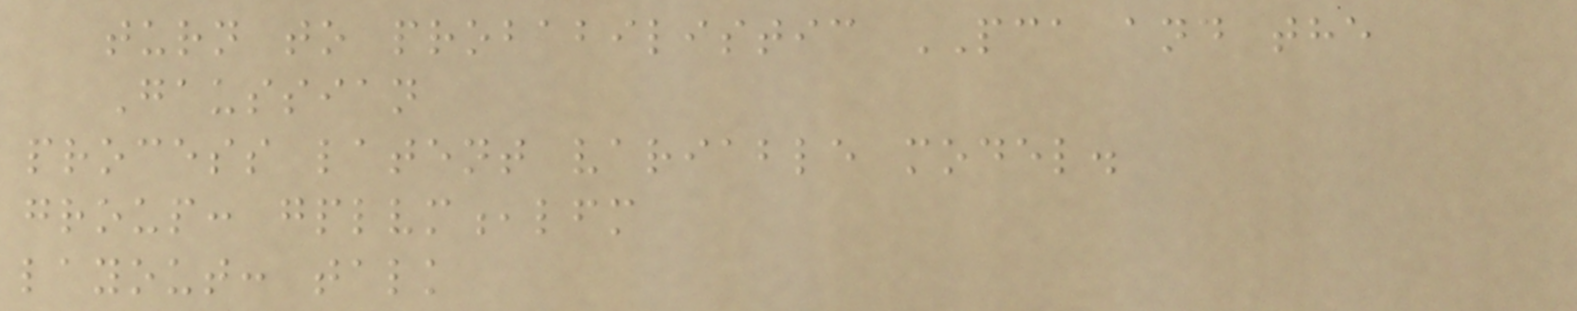turn to probabilistic PCA and the
Gaussian
process latent variable model.
group: gplvm,lfm
layout: talk
